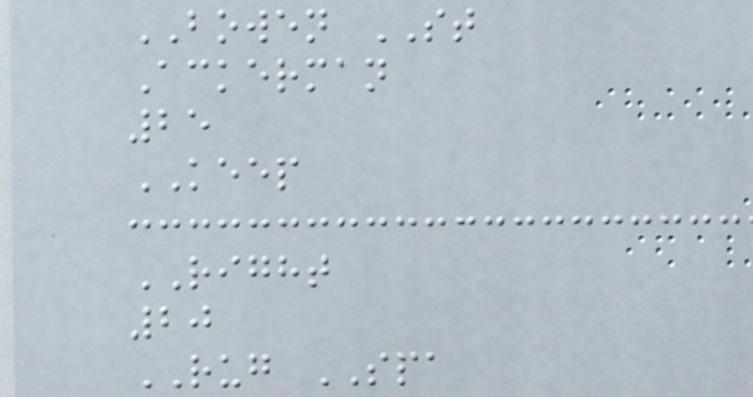BOWEN ST
Ackerman
25
KEEP
RIGHT
20
RUG SPA
